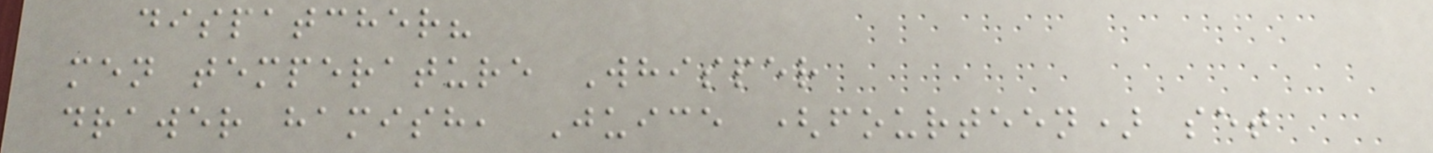dispatcher?
men temperature Whisper
drawer hamish, Juice (fourteen) set
